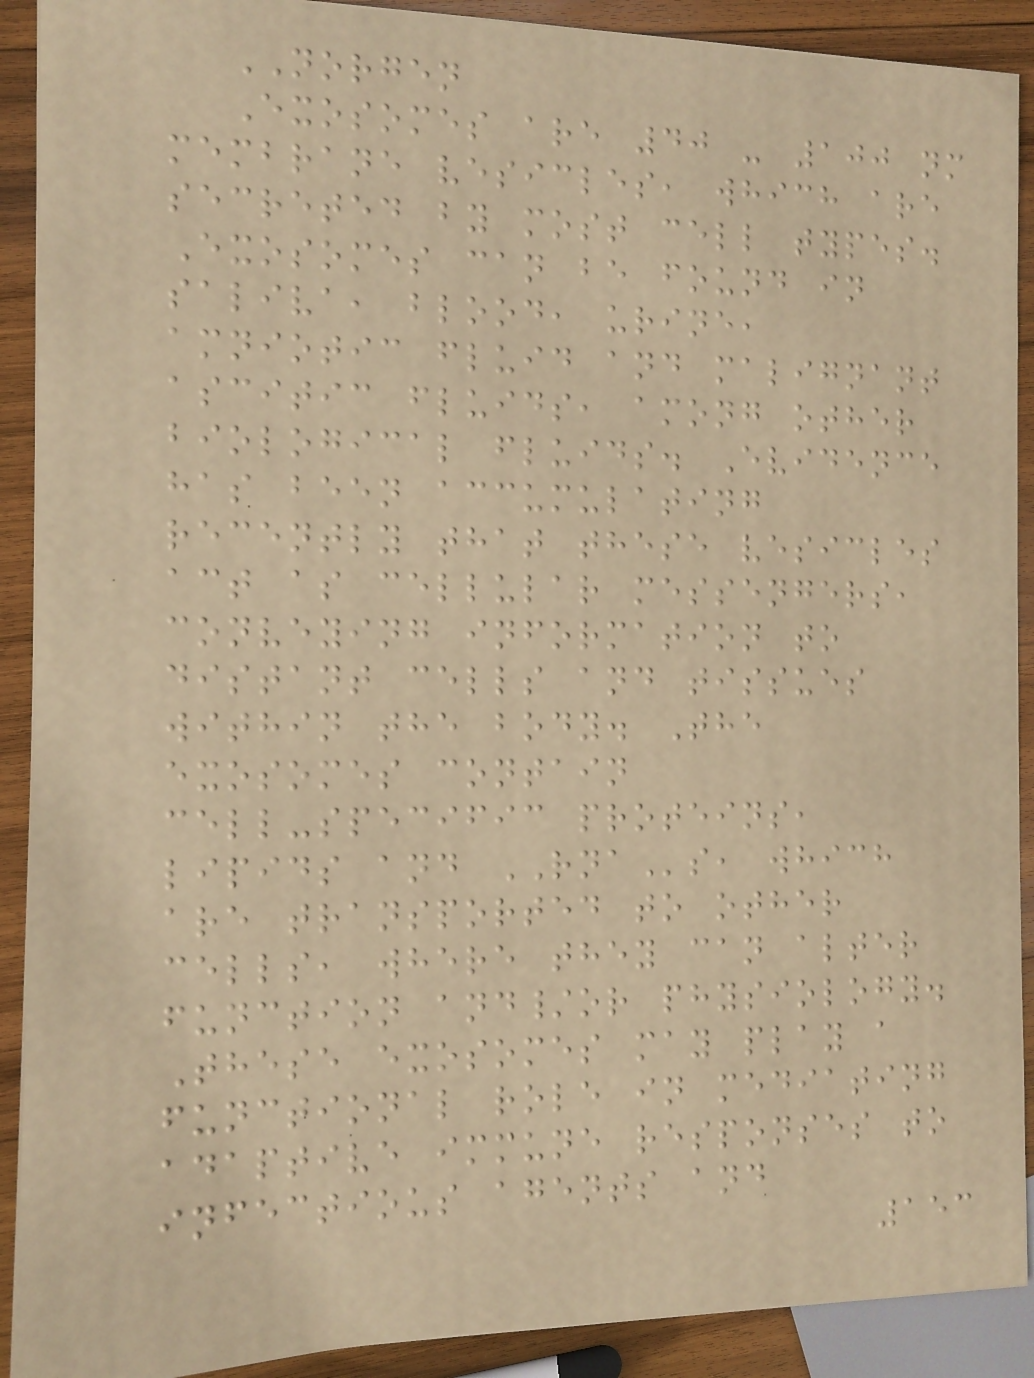NORGEN
Exosomes are 40 - 100 nm
membrane vesicles, which are
secreted by most cell types.
Exosomes can be found in
saliva, blood, urine,
amniotic fluid and malignant
ascitic fluids, among other
biological fluids. Evidence
has been accumulating
recently that these vesicles
act as cellular messengers,
conveying information to
distant cells and tissues
within the body. The
exosomes contain
cell-specific proteins,
lipids and RNAs, which
are transported to other
cells, where they can alter
function and/or physiology.
These exosomes may play a
functional role in mediating
adaptive immune responses to
infectious agents and
153
